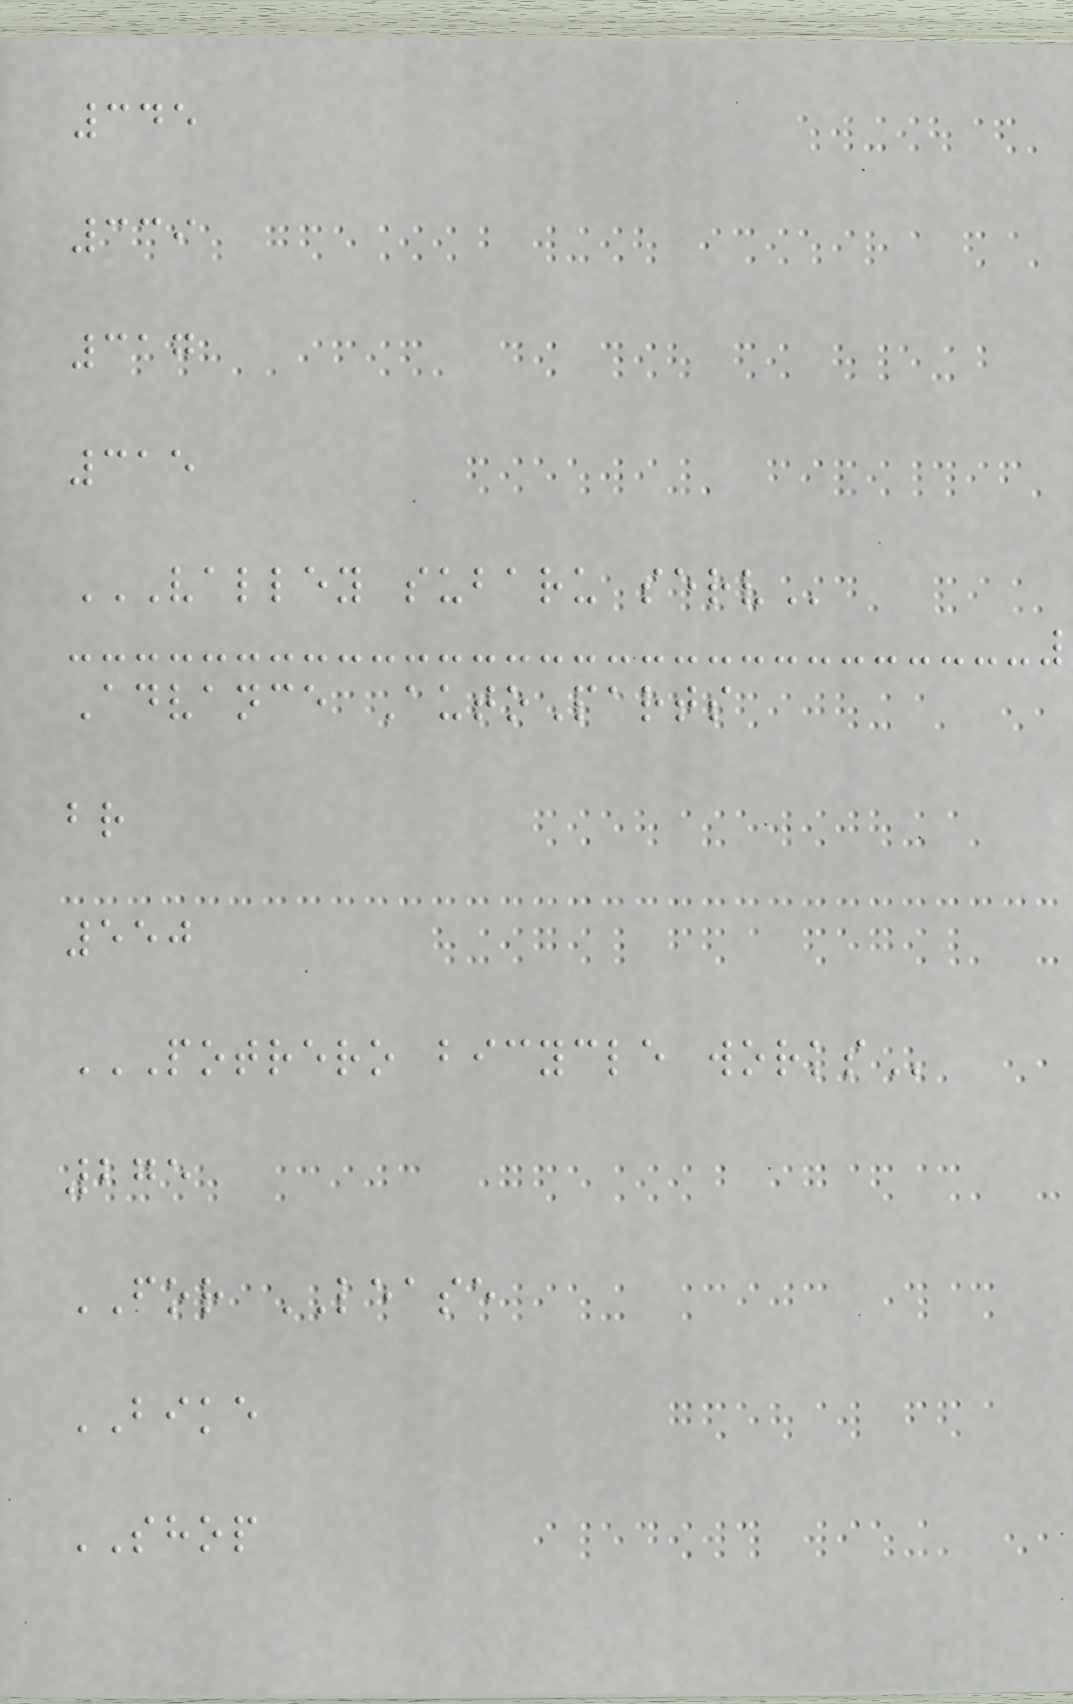345
339
317
315
VALLEY SUBARU SERV
Advance AutoParts
br
550
POTRERO BICYCLE WORKS
275
FOR LEASE
BIKE
SHOP
